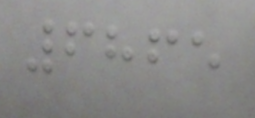6865
